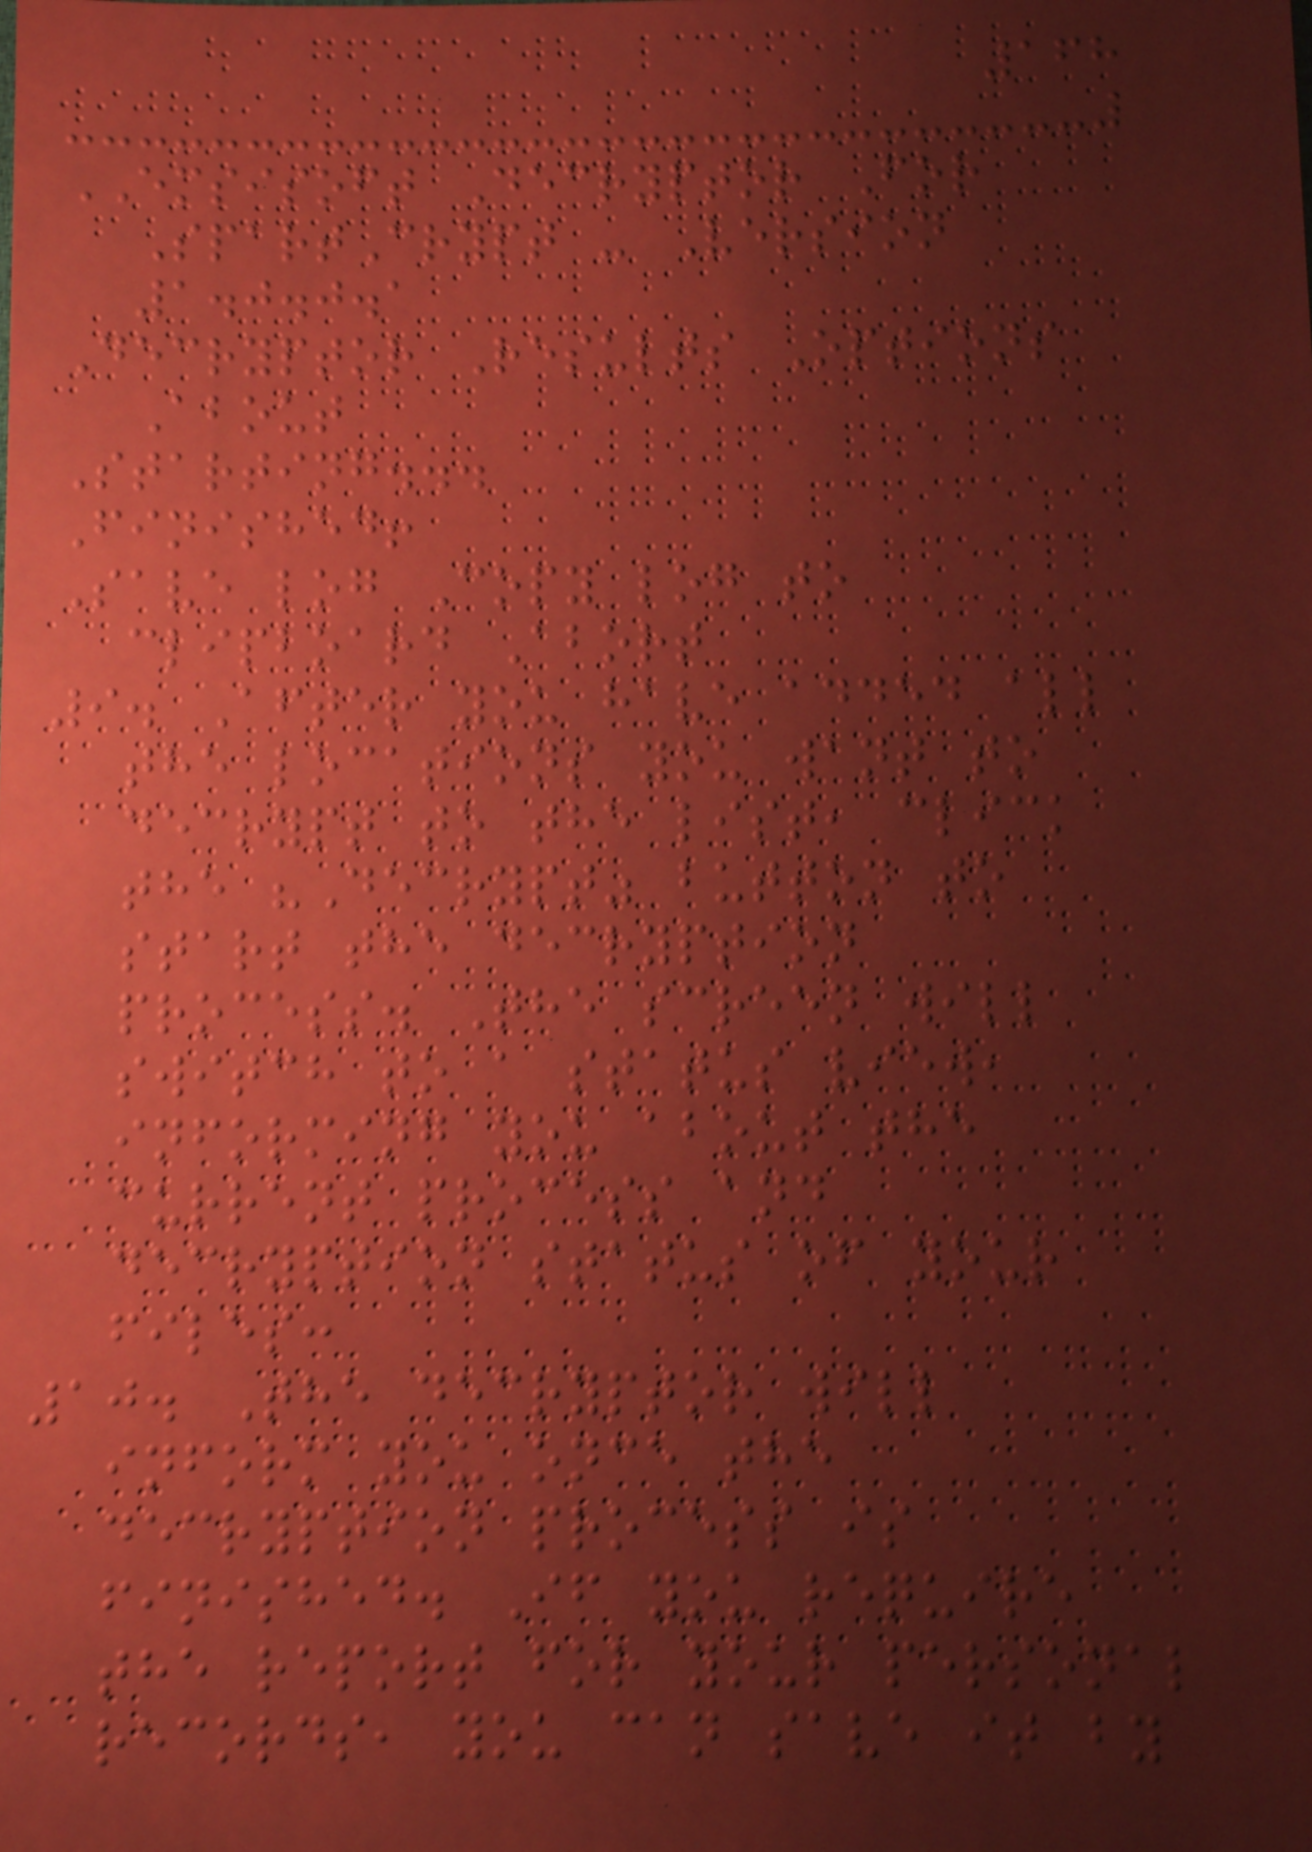168
EMSISOFT Decryptor For
SpartCrypt - Version
1.0.0.1
Decryptor Results Options
About
Starting...
Finished!
Save log Copy log to
clipboard Abort
9. After you have added all
the locations you want to
decrypt to the list, click
the "Decrypt" button to
start the decryption
process. The screen will
switch to a status view,
informing you about the
current process and
decryption status of your
files:
10. The decryptor will
inform you once the
decryption process is
finished. If you require
the report for your personal
records, you can save it by
